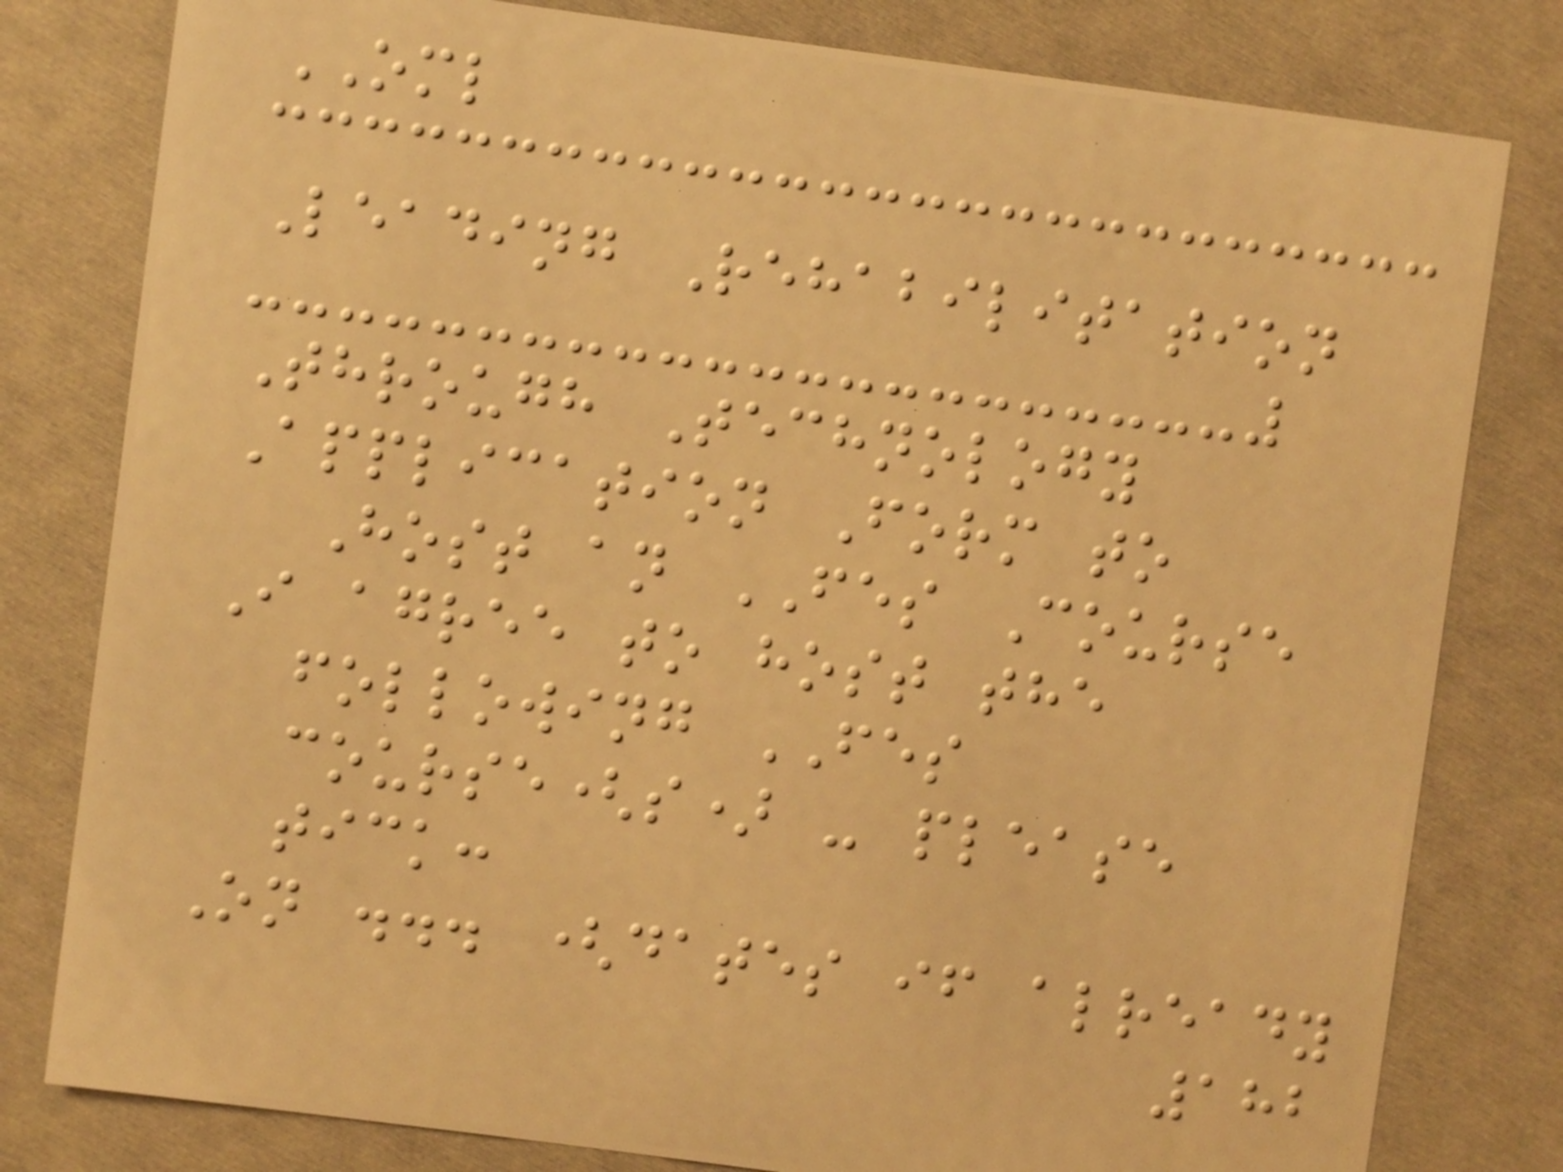OML
Leading Rehabilitation
Through Technology
Application Form to
Host an FES Course
I agree to host the
following FES
course(s) - please
tick:
On ... (dates if already
182
